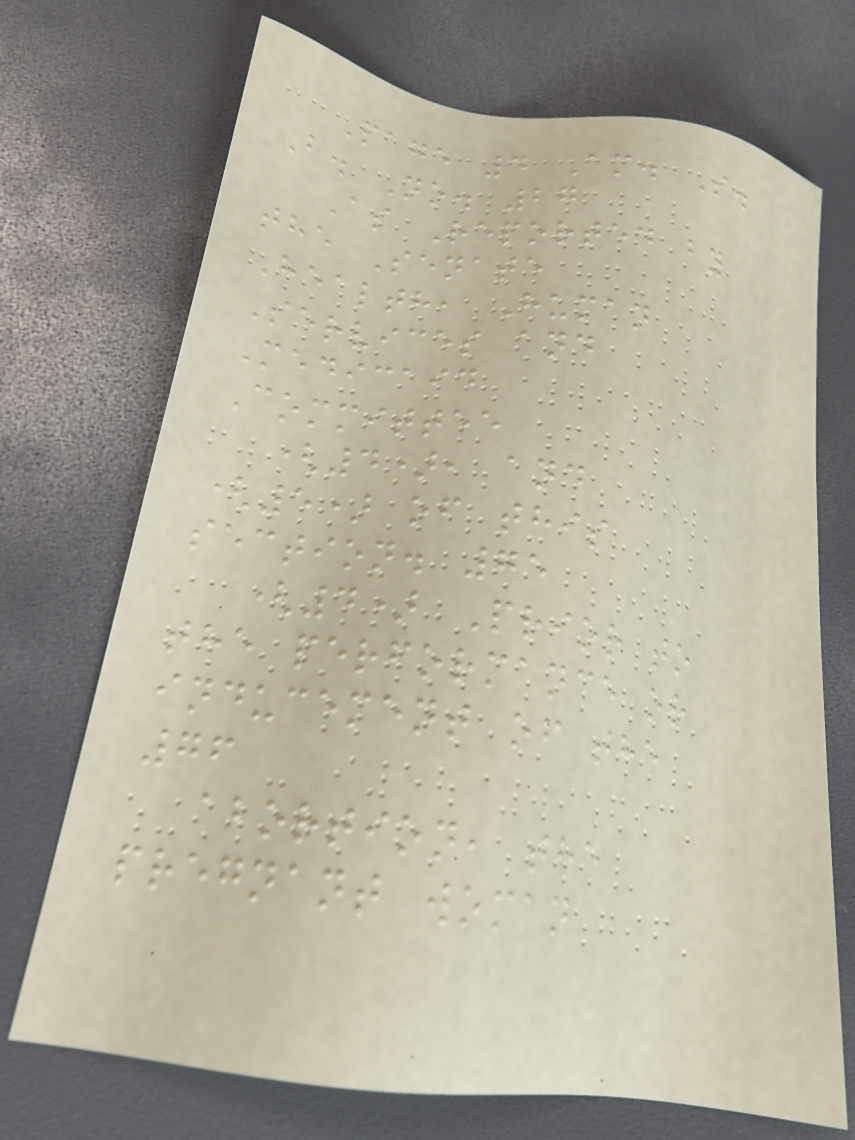Page 4 Am. S.
B. No. 27
As Reported by
the Senate
Health, Human
Services and
Medicaid
Committee
(4), and
(5) of this
section. 75
(4) Prior to
the performance or
inducement of the
76
abortion, the
pregnant woman
